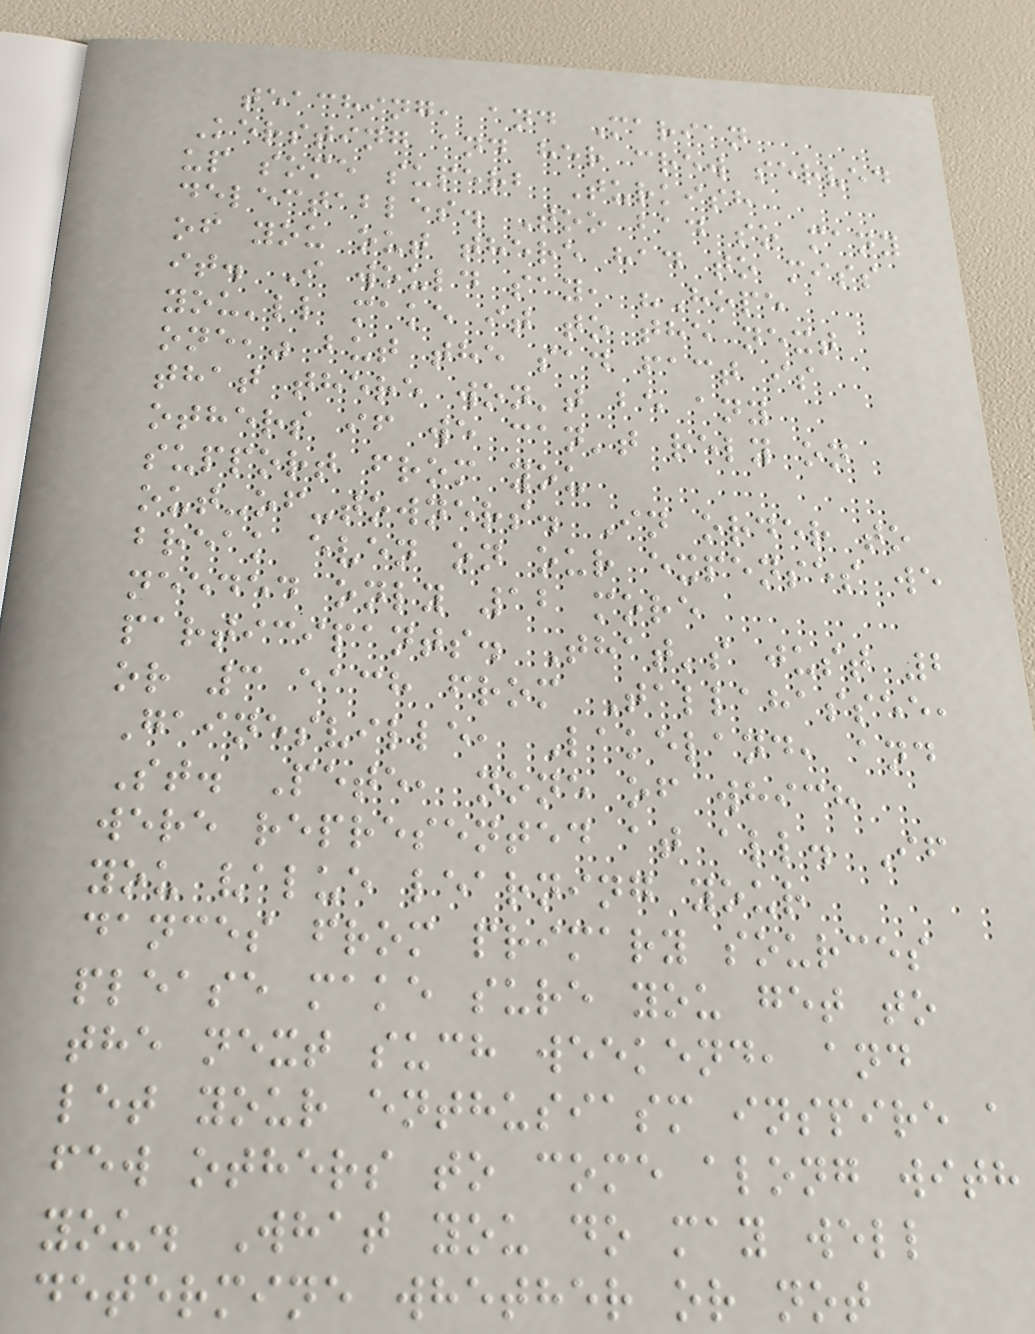teaching, and Marian
Kersting and her crew served
up some superb Turkish
delectables. Too bad so many
of you out there had to miss
it. I would say, "Hope
you'll make it to the next
one," but the sad fact is
that there won't be any
others if we can't rely on
support from you
out-of-towners. In order to
break even on our expenses we
needed only 12 more
participants. That's just 2
or 3 each from Tallahassee,
Gainesville, Lakeland, and
St. Pete, none of which
were represented at all. If
you value learning your
dances from primary sources
please make sure you get to
the next such weekend, and
let your enthusiasm inspire a
few others to come along with
you. What you do may well
determine whether or not
